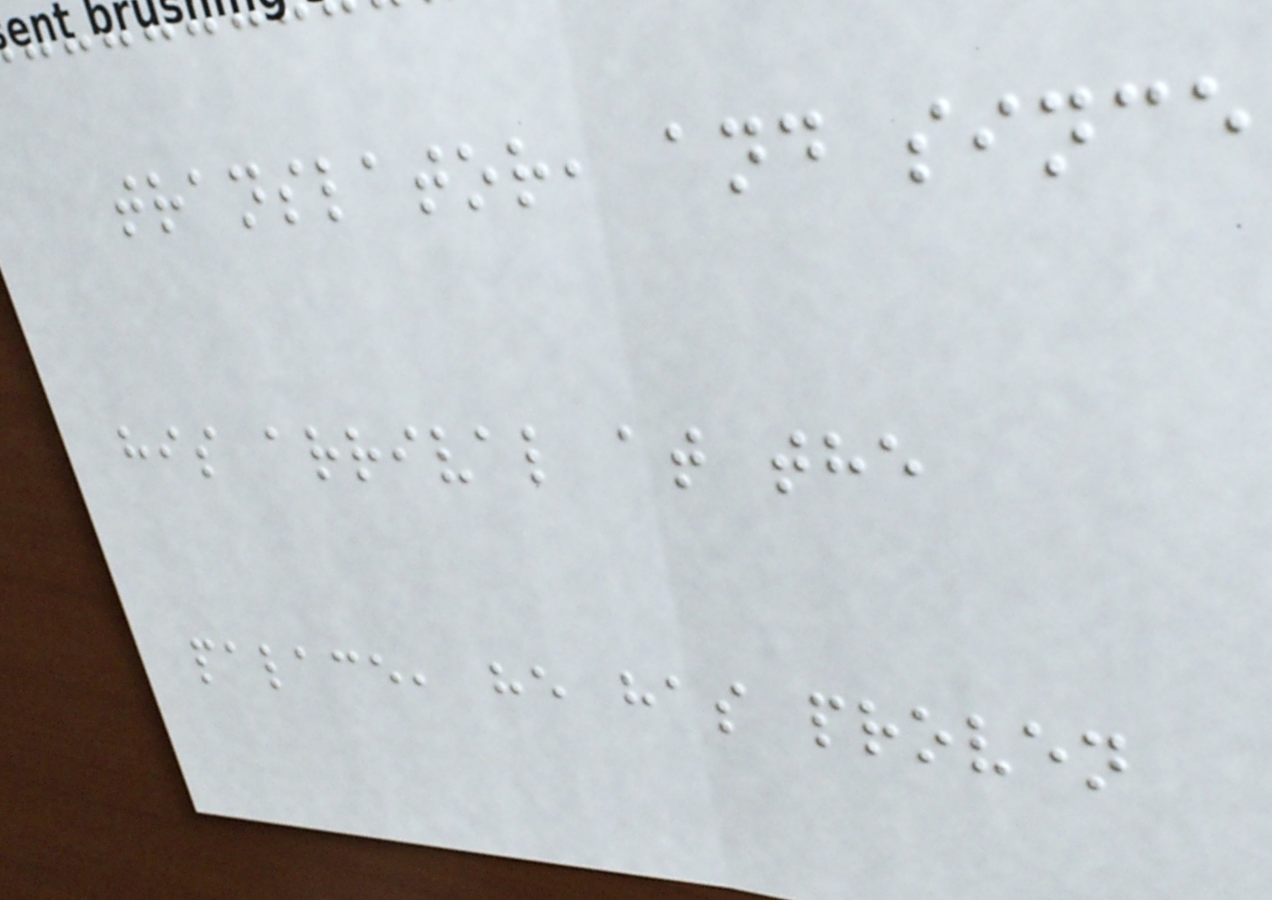translator, and since
his arrival at the
palace, he has proven
